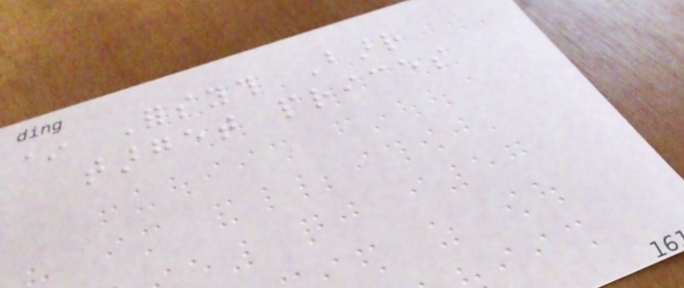* Forsyth Barr
target prices
